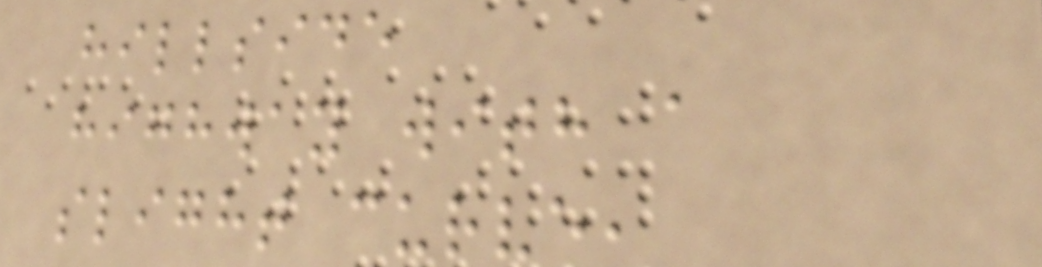hillside
highway with a
slight curve,
